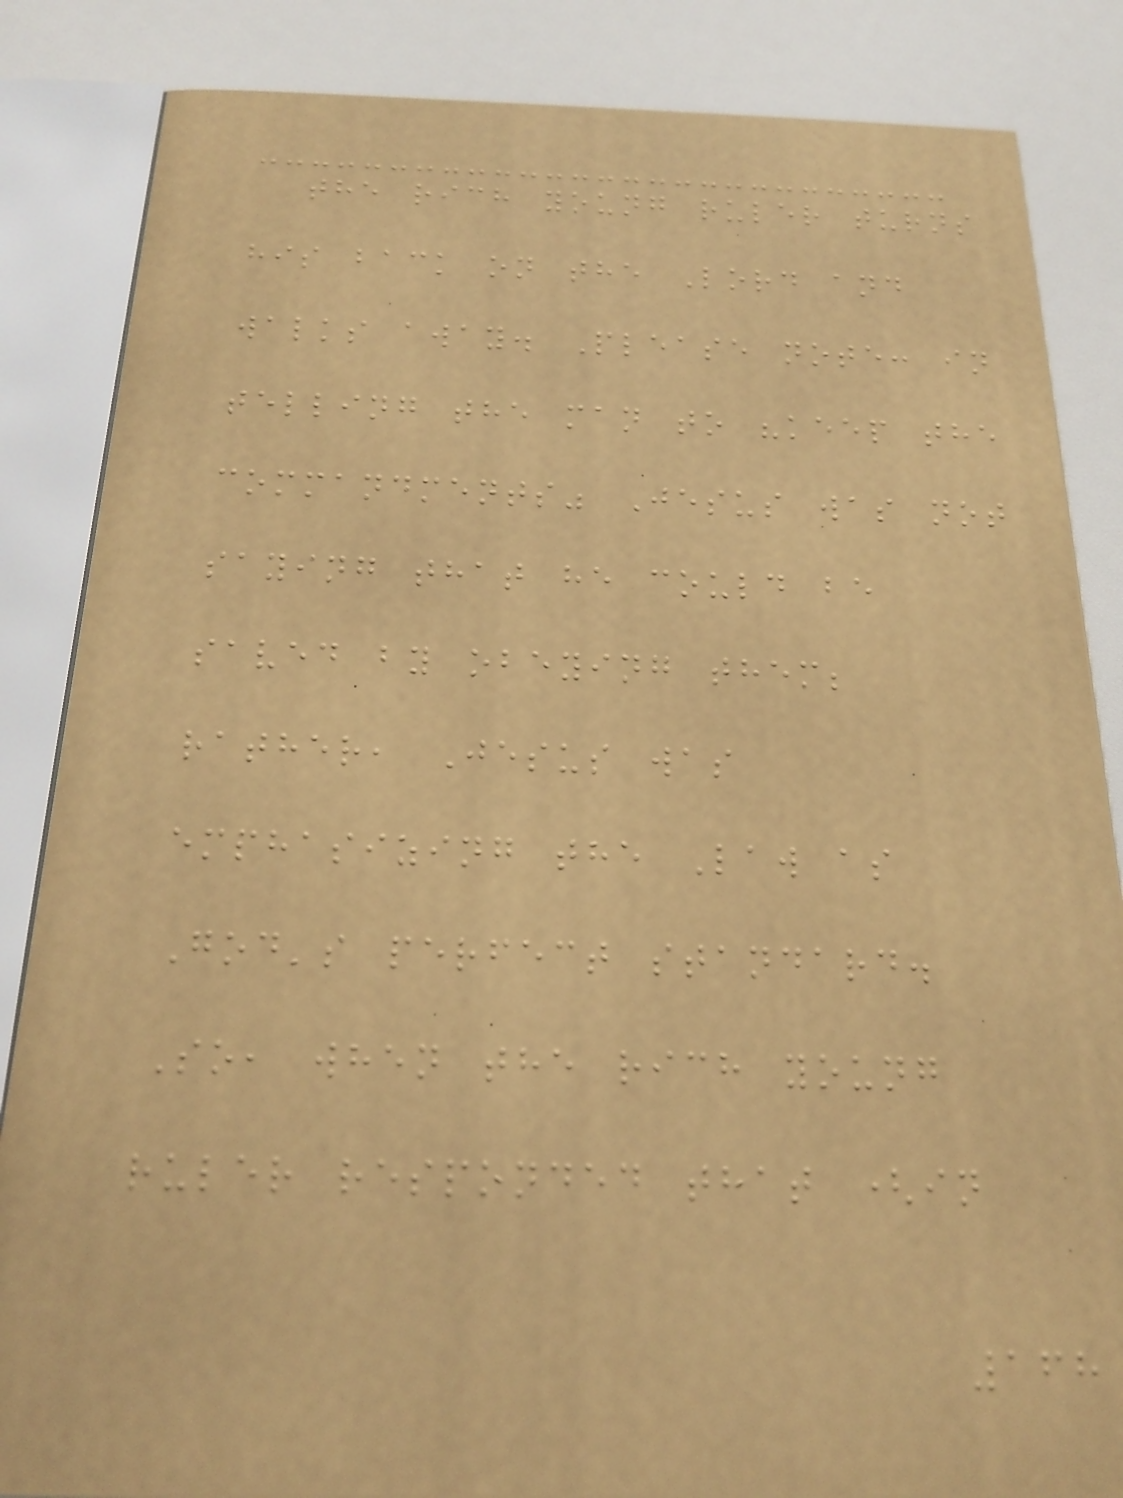the rich young ruler turns
his back on the Lord and
walks away. Please note: in
telling the man to "keep the
commandments" Jesus was not
saying that he could be
saved by obeying them;
rather, Jesus was
emphasizing the Law as
God's perfect standard.
So, when the rich young
ruler responded that (in
168
